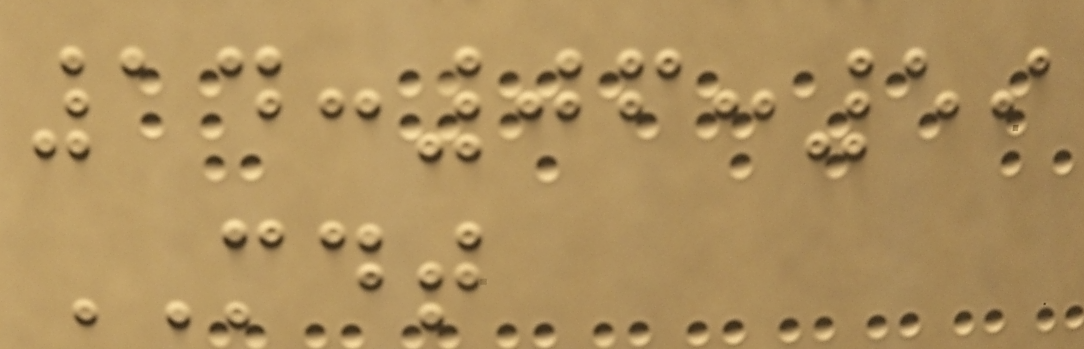14:06:59
MDT
